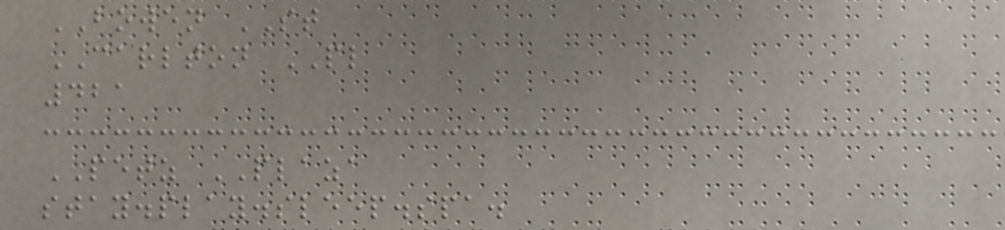BOWEN ST
CARLTON PL
421
PETZ PLAZA
stay.play.sleep.spa.
